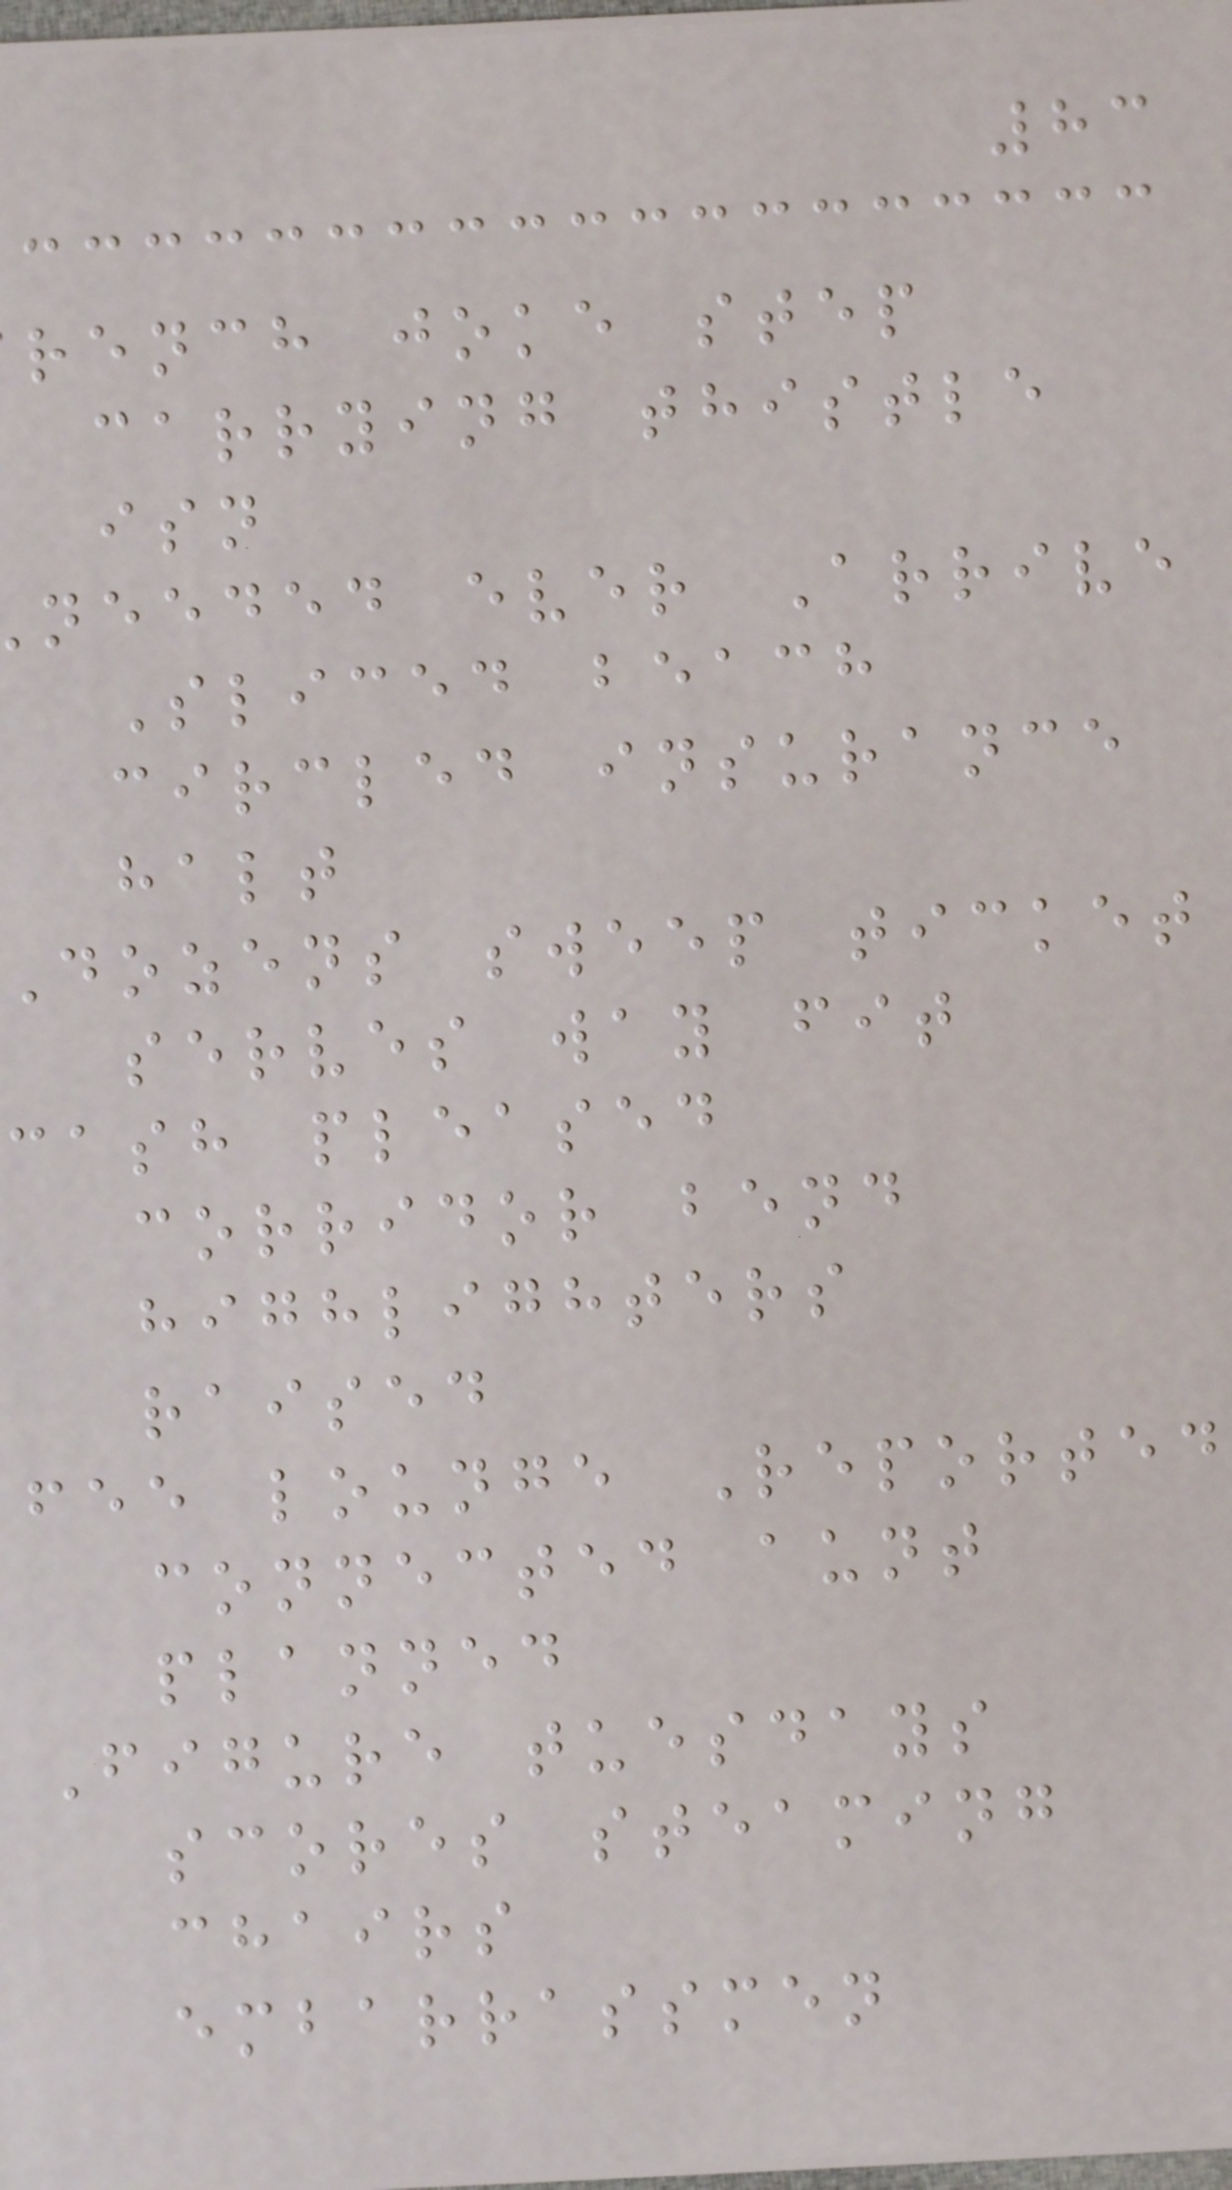83
rench joke step
carrying thistle
isn
needed ever Arrive
Sliced beach
circled insurance
halt
dozens sweep ticket
serves way fit
cash pleased
corridor bend
highlighters
raised
fee lounge Reported
connected aunt
planned
Figure tuesdays
scores steaming
chairs
embarrassmen
